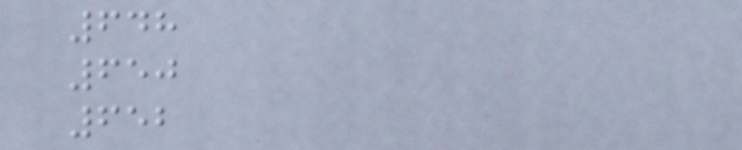648
650
652
